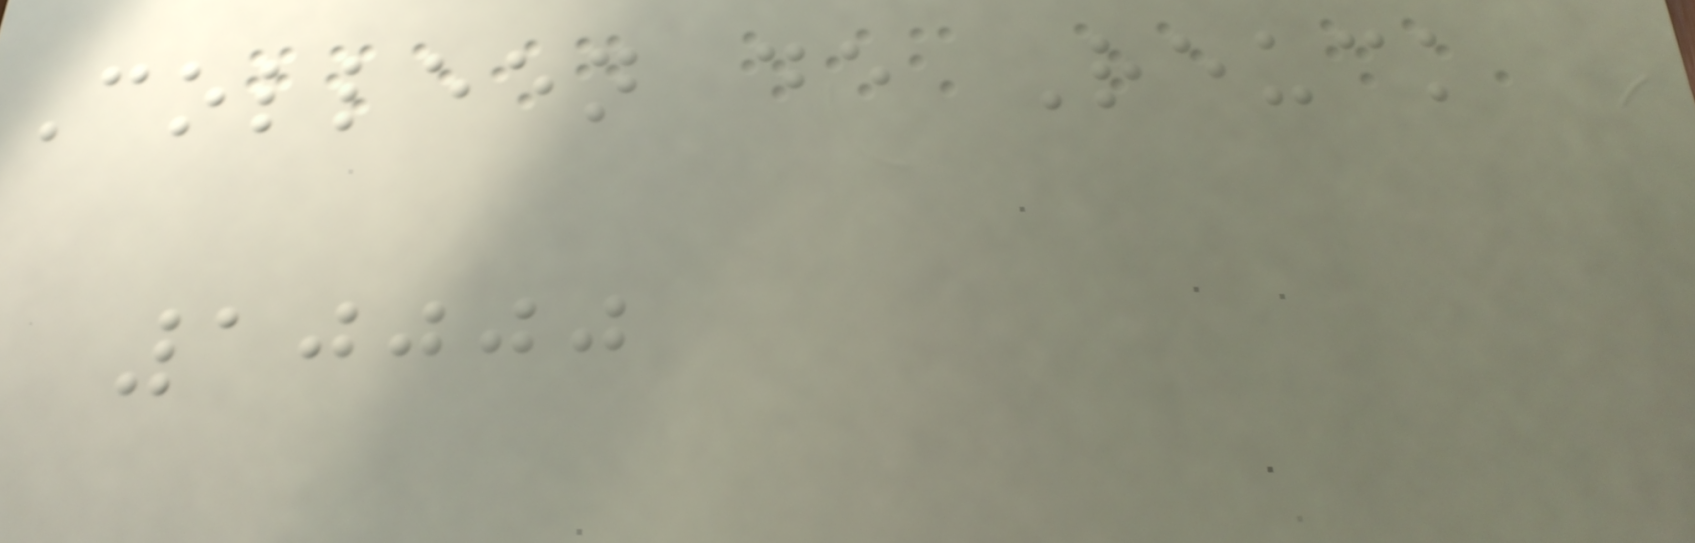Colleen de Reuck
10000
